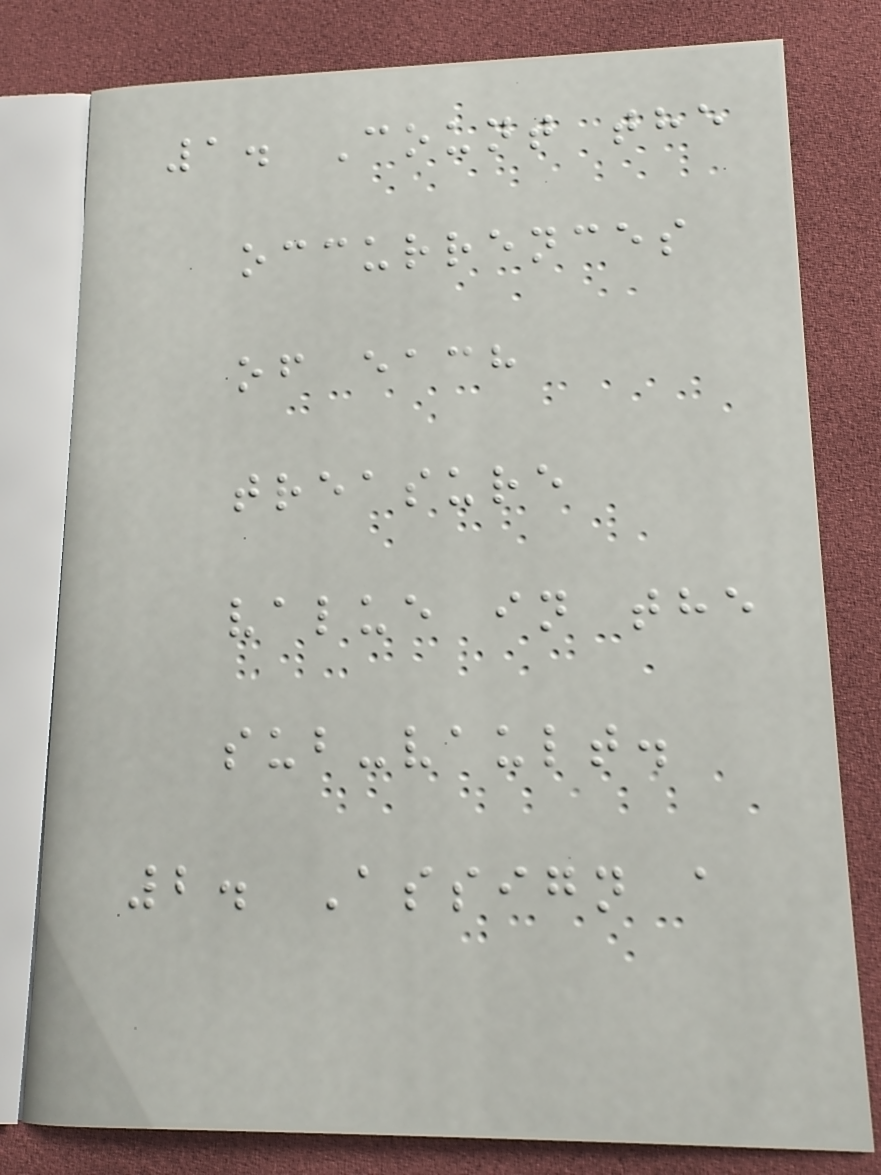1. Count the
occurrences
of each
treasure
value in the
sub-vault.
2. Assign a
